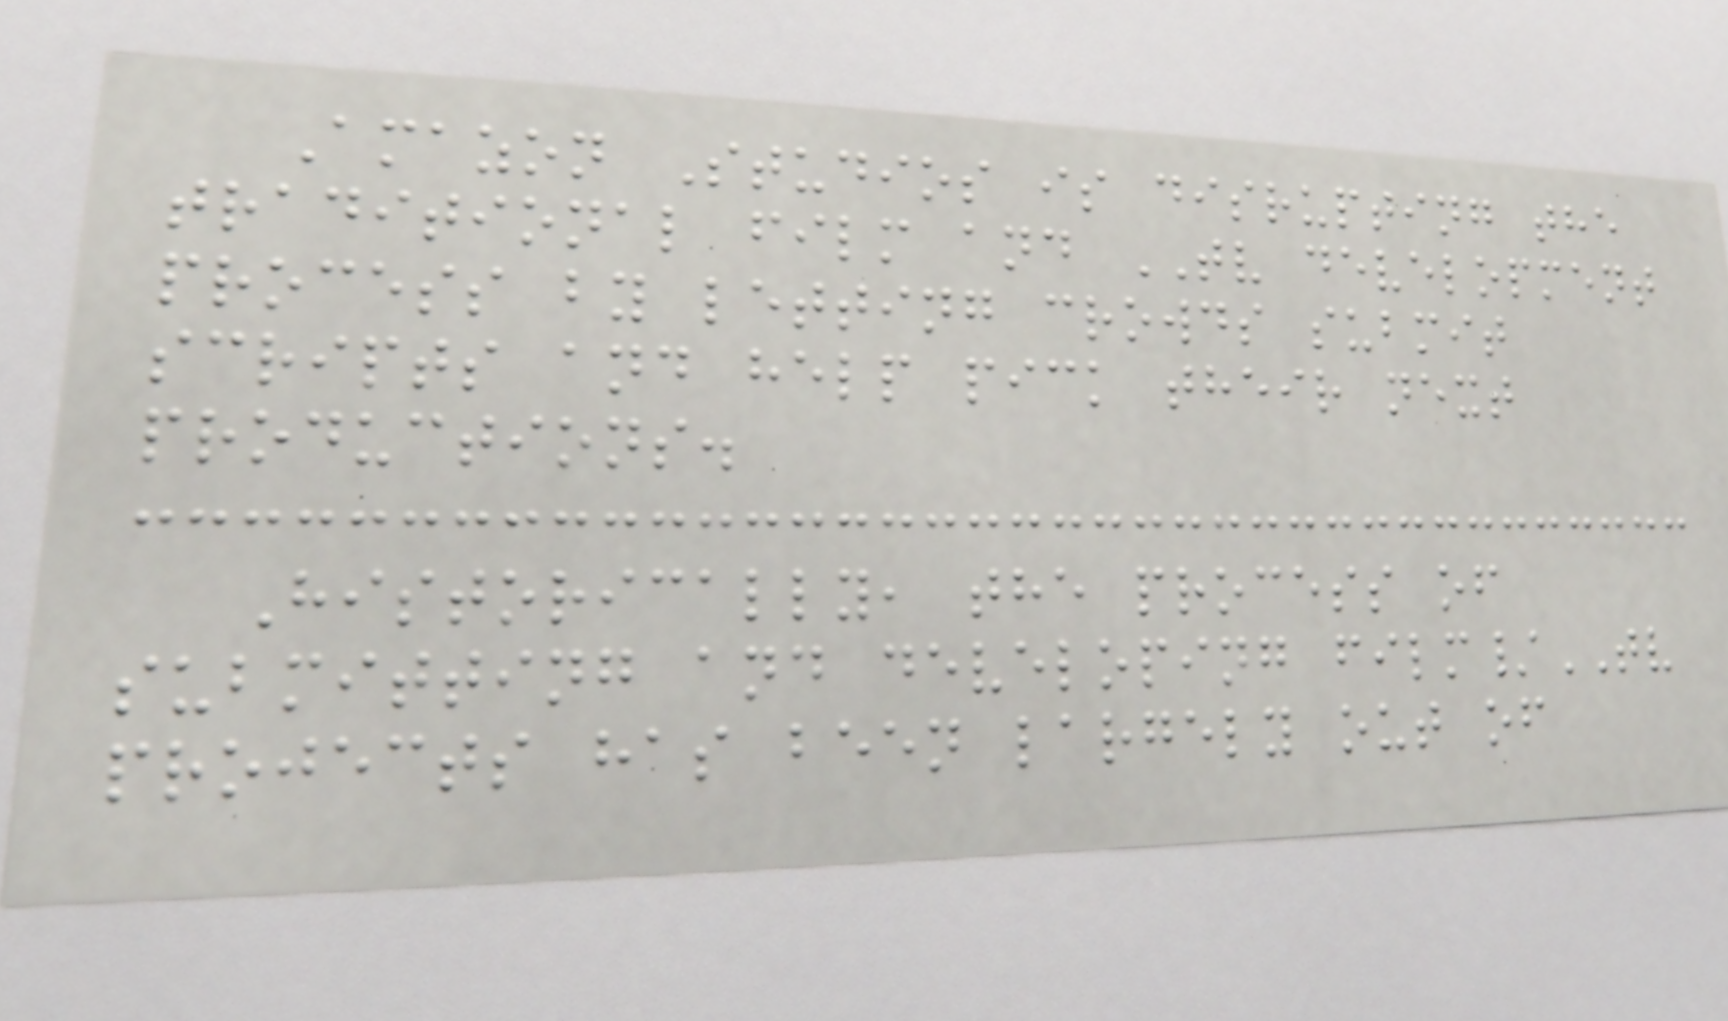Amazon Studios is disrupting the
traditional film and TV development
process by letting crowds submit
scripts and help pick their next
productions.
Historically, the process of
submitting and developing film/TV
projects has been largely out of
